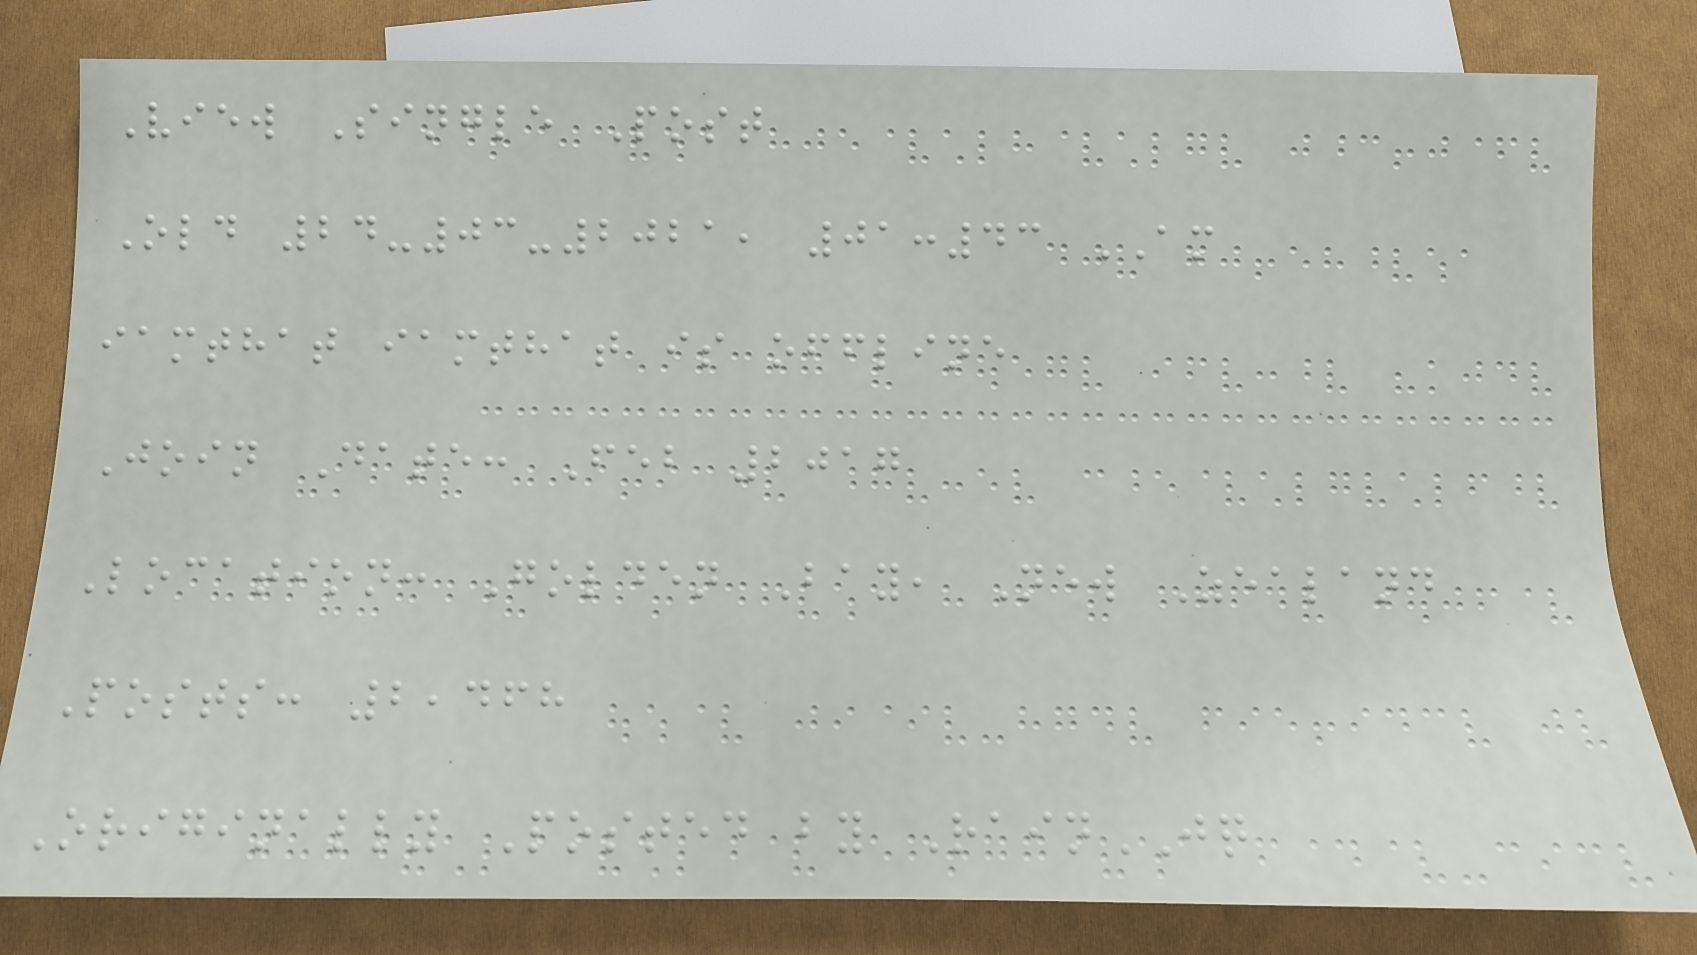View Single Post
Old 24-03-2021, 01:43 AM
iamthat iamthat is offline
Join Date: Feb 2017
Location: Golden Bay, New Zealand
Posts: 2,468
Originally Posted by RainJQ
